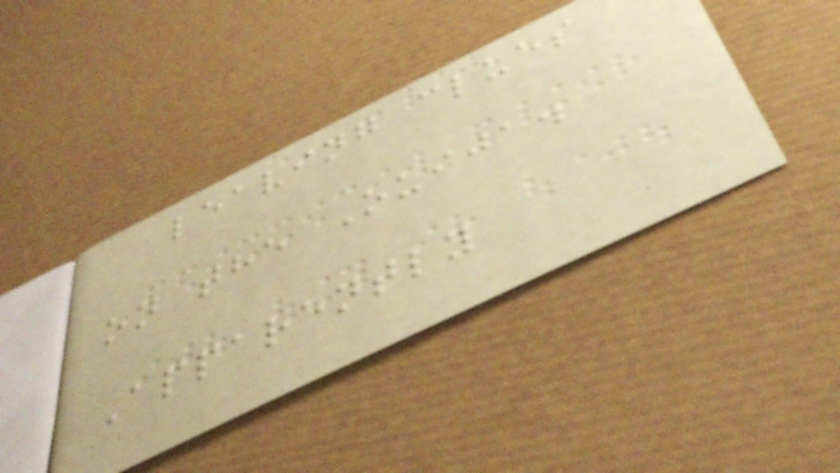leaving clues
on the Ouija.
Apparently
